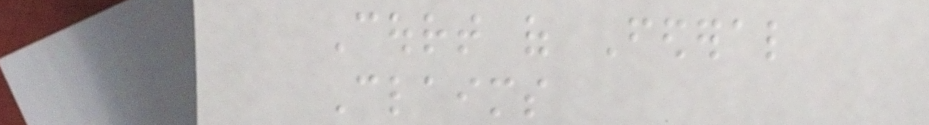Court of Federal
Claims
